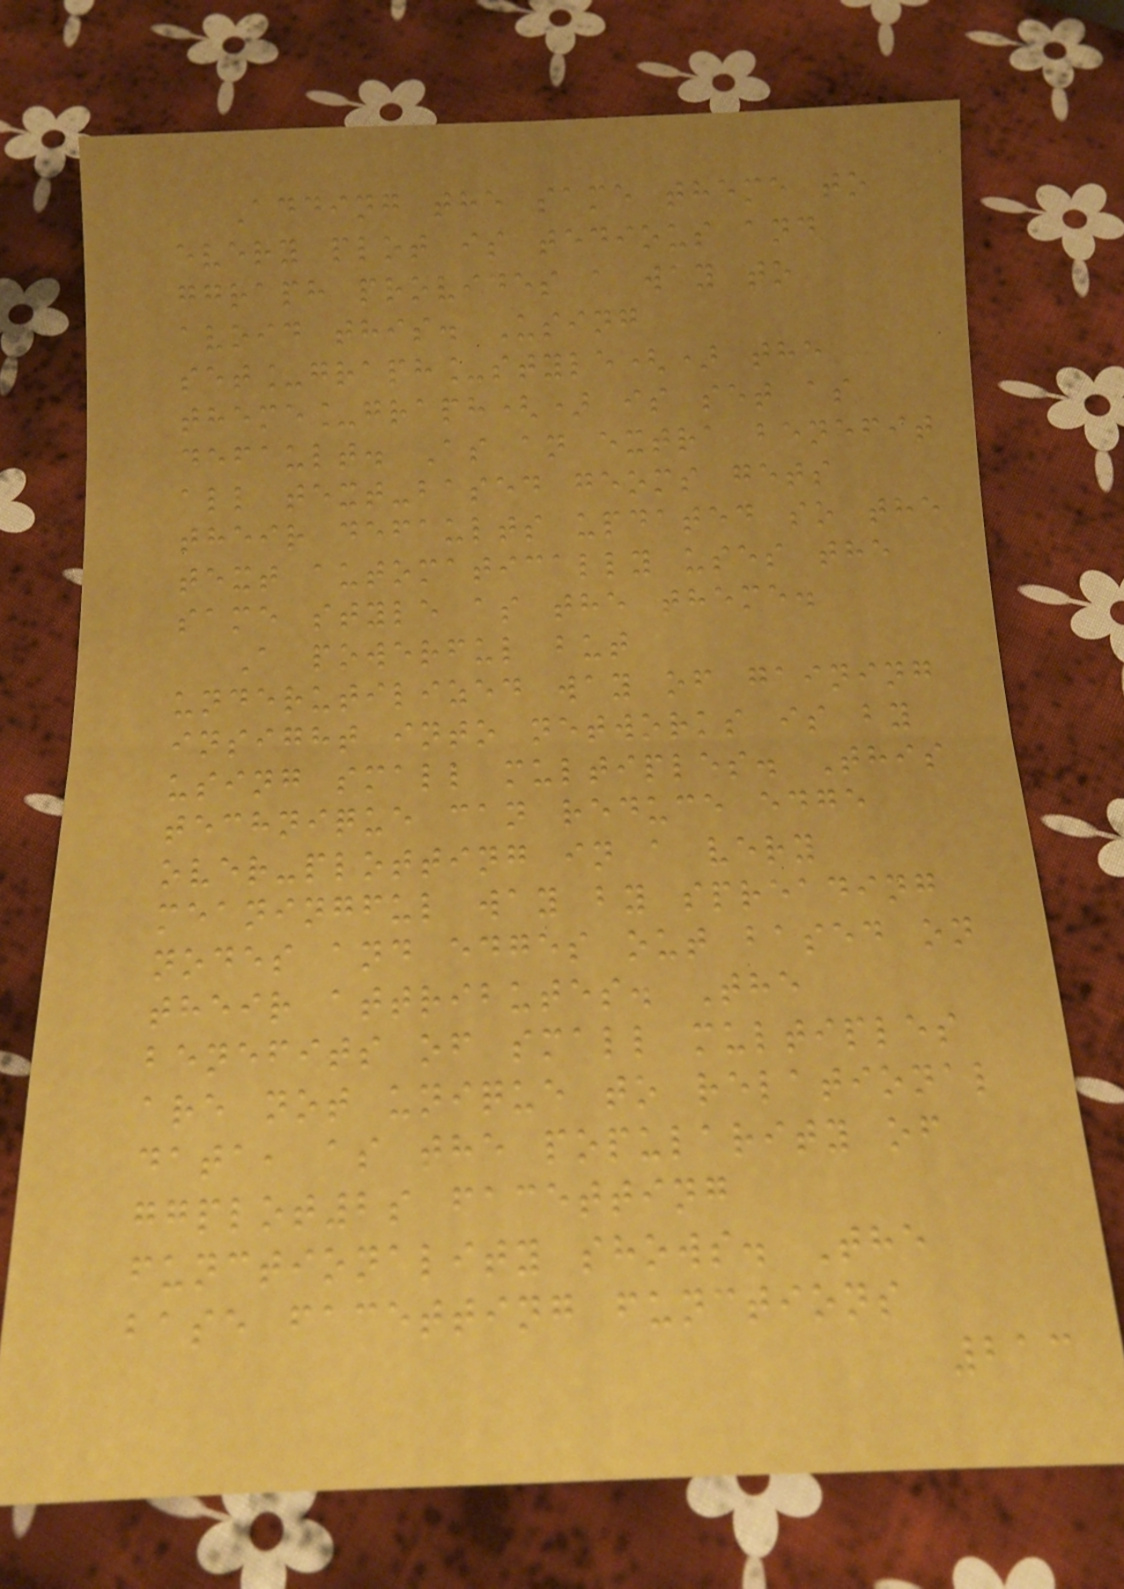Adding the same theme to
every plot is tedious and
ggraph provides a way to
avoid this. Using
set_graph_style() the
theme_graph() is set as
default. As an extra benefit
all text-based geoms gets
their defaults updated so the
text automatically uses the
same style as the theme.
A powerful but
underutilized way of gaining
insight into networks is by
using small multiples. This
technique can reduce edge
over-plotting in a very
meaningful way by spreading
nodes and edges out based on
their attributes. The
benefits of small multiples
are not unique to relational
data, as the popularity of
ggplot2s facetting
functionality shows. The
base facetting functions
213
